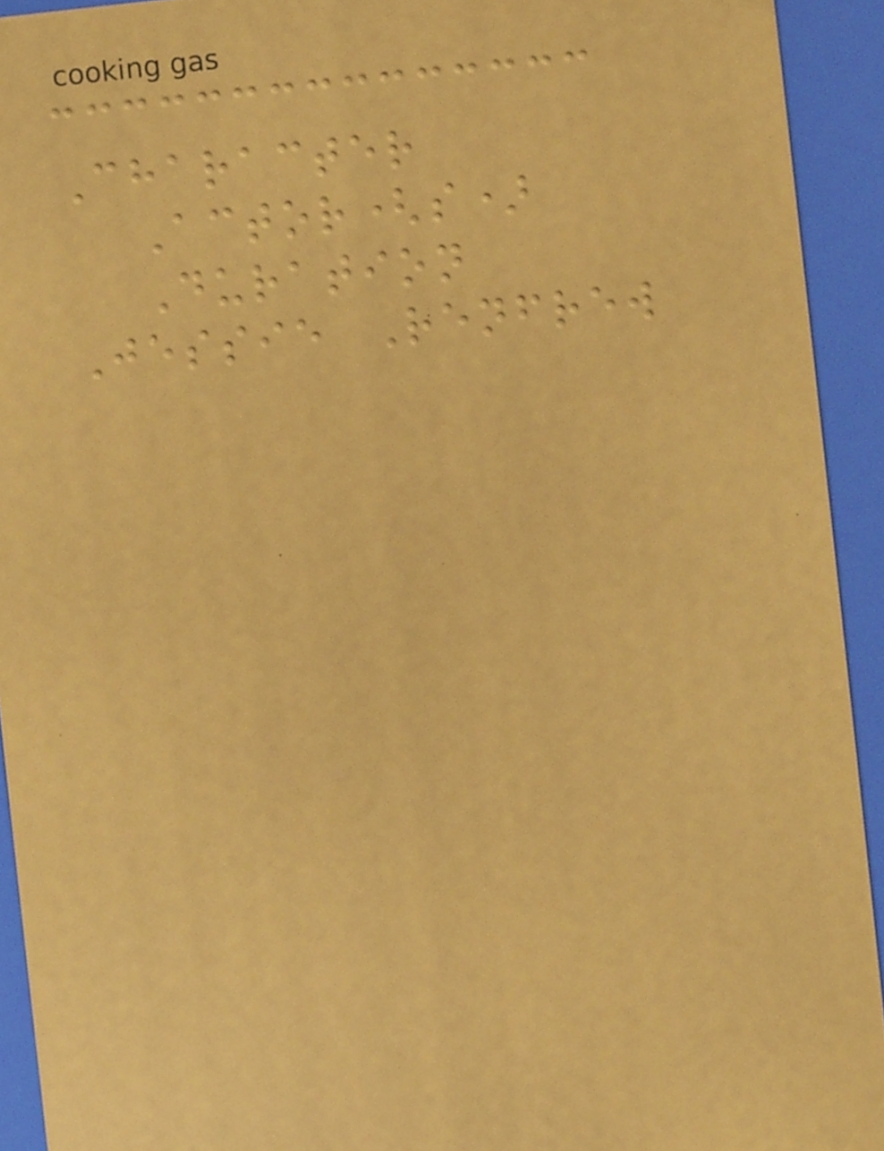Character
Actor(s)
Duration
Jessie Renfrew
